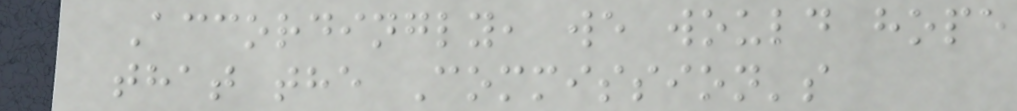Accordingly, we would hope
that the Commission's
